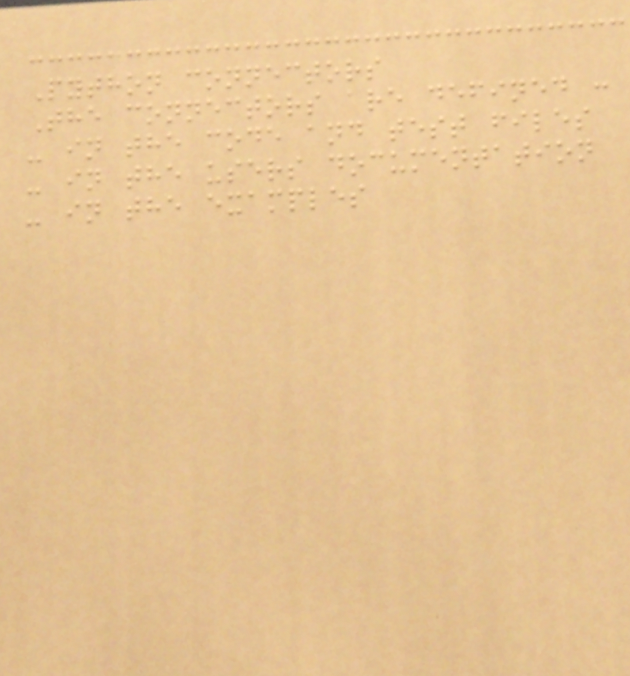Python connectors
The connectors are defined :
- in the code and test files
- in the users documentation
- in the examples
